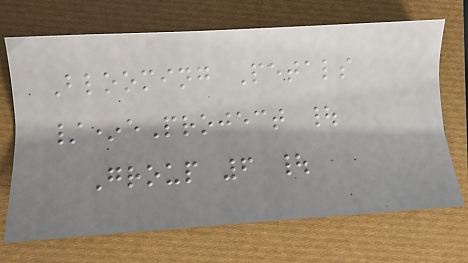Blooming Petals
/*eProject |
Group 6 |
